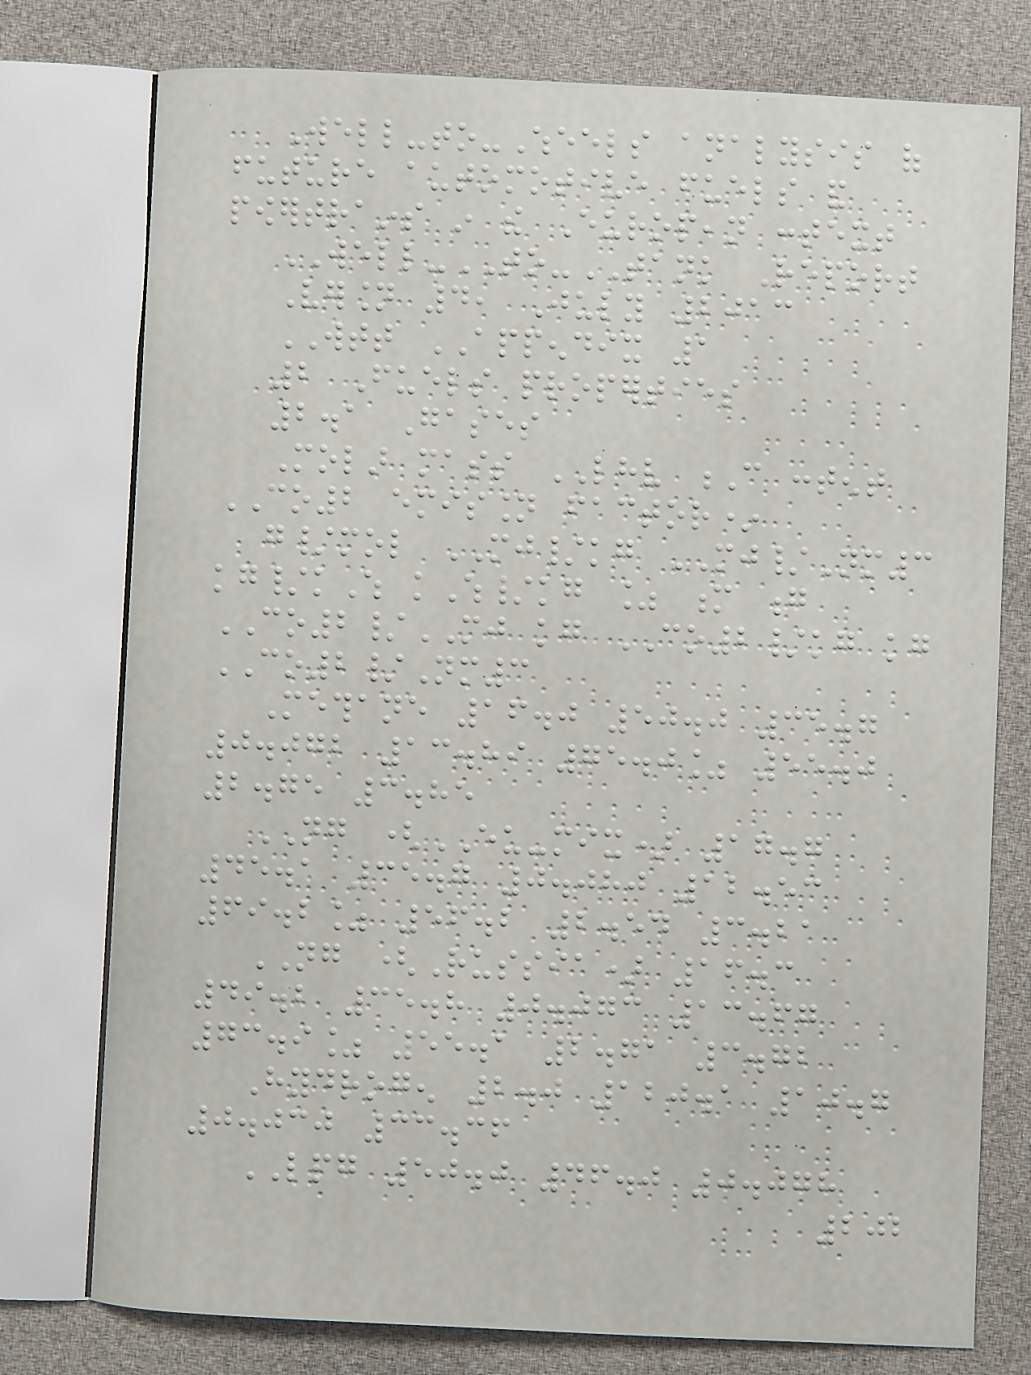Well-to-Wheels analysis of
future automotive fuels and
powertrains in the European context
WELL-TO-TANK Report
Version 4, July 2013
WTT APPENDIX 1
2 Fuels properties
2.1 Gases
Molar mass LHV C content
CO2 emission factor*
g/mol MJ/kg MJ/Nm3
kg/kWh kWh/kg % m g
CO2/MJ kg CO2/kg kg
CO2/Nm3
Methane 16.0 50.0 35.7
0.072 13.89 75.0% 55.0
2.75 3.85
NG (EU-mix) 17.7
45.1 35.7 0.080 12.53
69.2% 56.2 2.54 3.21
NG (Russia) 16.3
49.2 35.8 0.073 13.67
73.9% 55.1 2.71 3.72
Hydrogen 2.0 120.1 10.7
0.030 33.36
LPG 50.0 46.0 0.078
202
